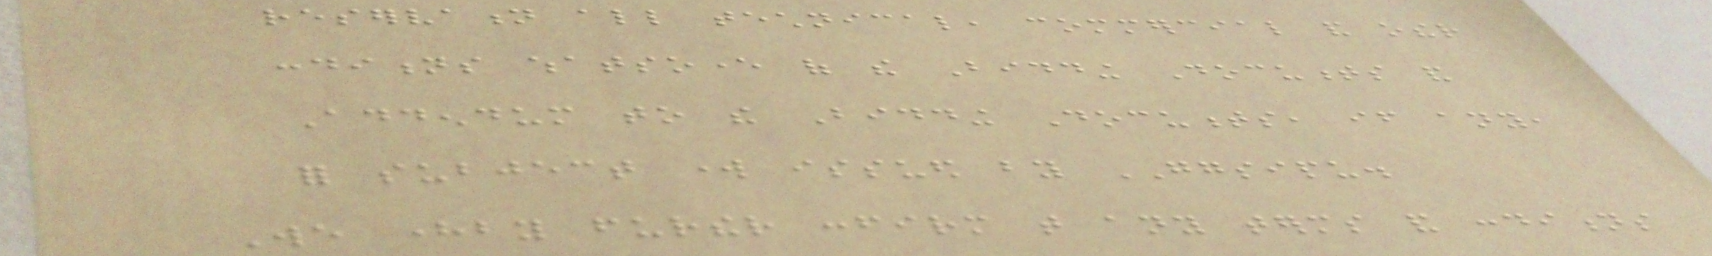reservation all technical, commercial and other
conditions whatsoever of the Bidding Documents and
Addendum to the Bidding Documents, if any,
for subject work issued by GGSIPU.
We hereby further confirm that any terms and conditions
